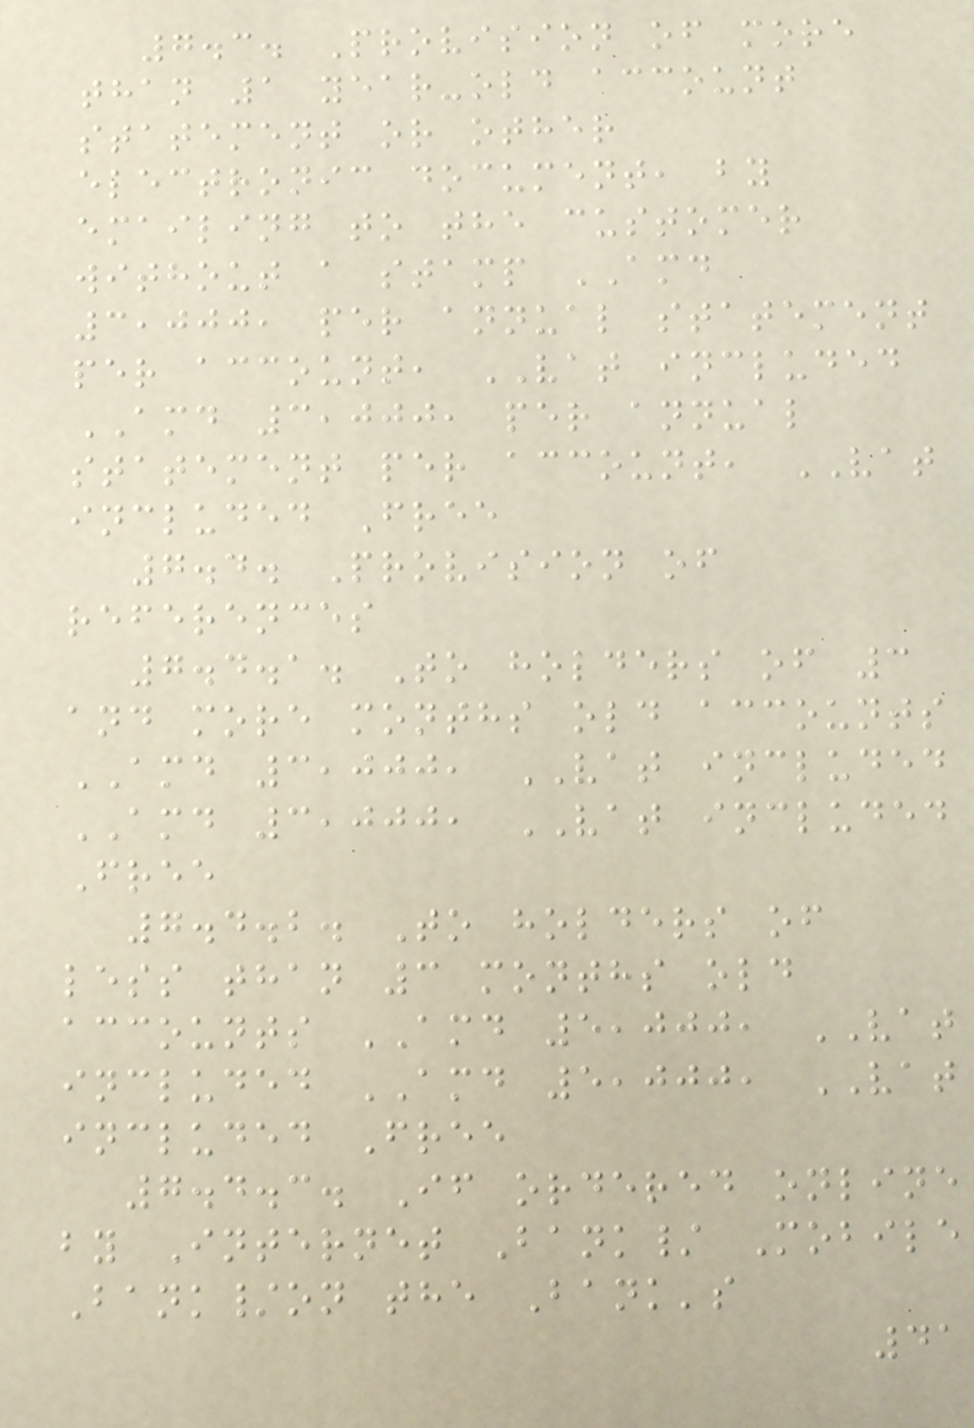7.3. Provision of more
than 1 year-old account
statement or other
electronic document, by
emailing to the customer
without a stamp AMD
3,000, per annual statement
per account, VAT included
AMD 3,000, per annual
statement per account, VAT
included Free
7.4. Provision of
references
7.4.1. To holders of 3
and more months old accounts
AMD 3,000, VAT included
AMD 3,000, VAT included
Free
7.4.2. To holders of
less than 3 months old
accounts AMD 5,000, VAT
included AMD 5,000, VAT
included Free
7.4.3. If ordered online
by Internet Bank/ Mobile
Bank/on the Bank's
41
